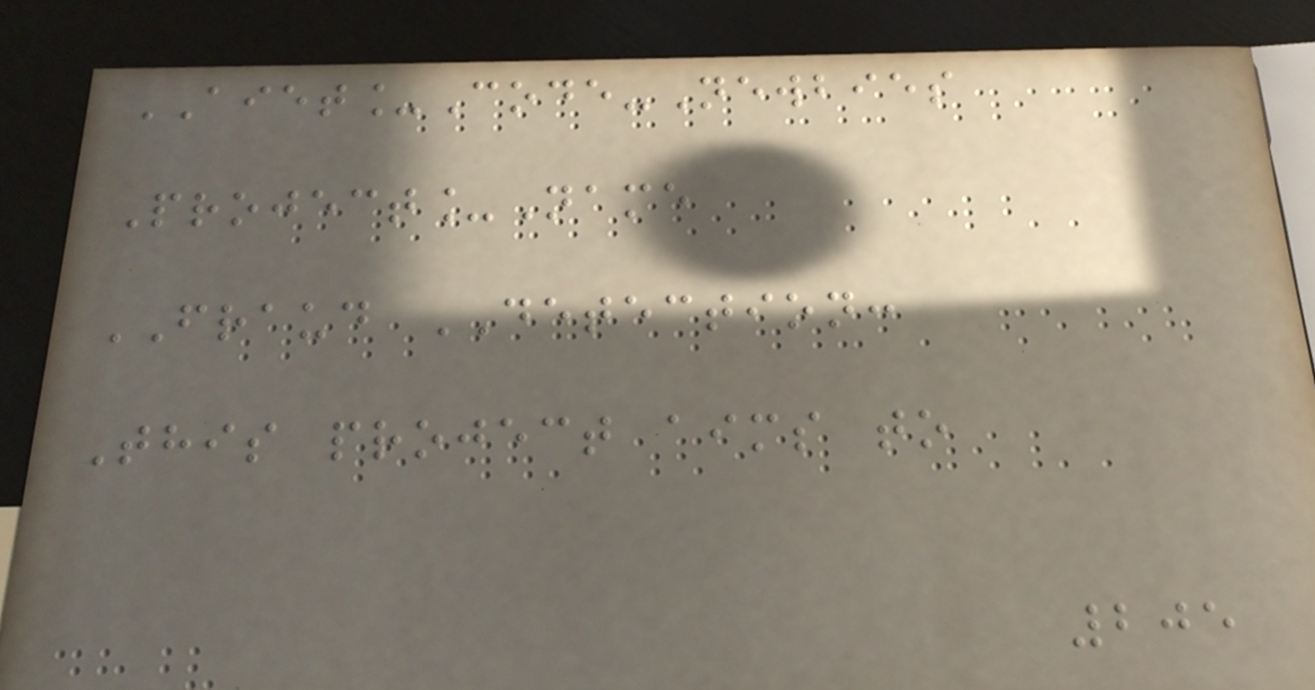AIET_Code-Newbies
Project_Name
FRAUD DETECTION:
This project aims to
205
